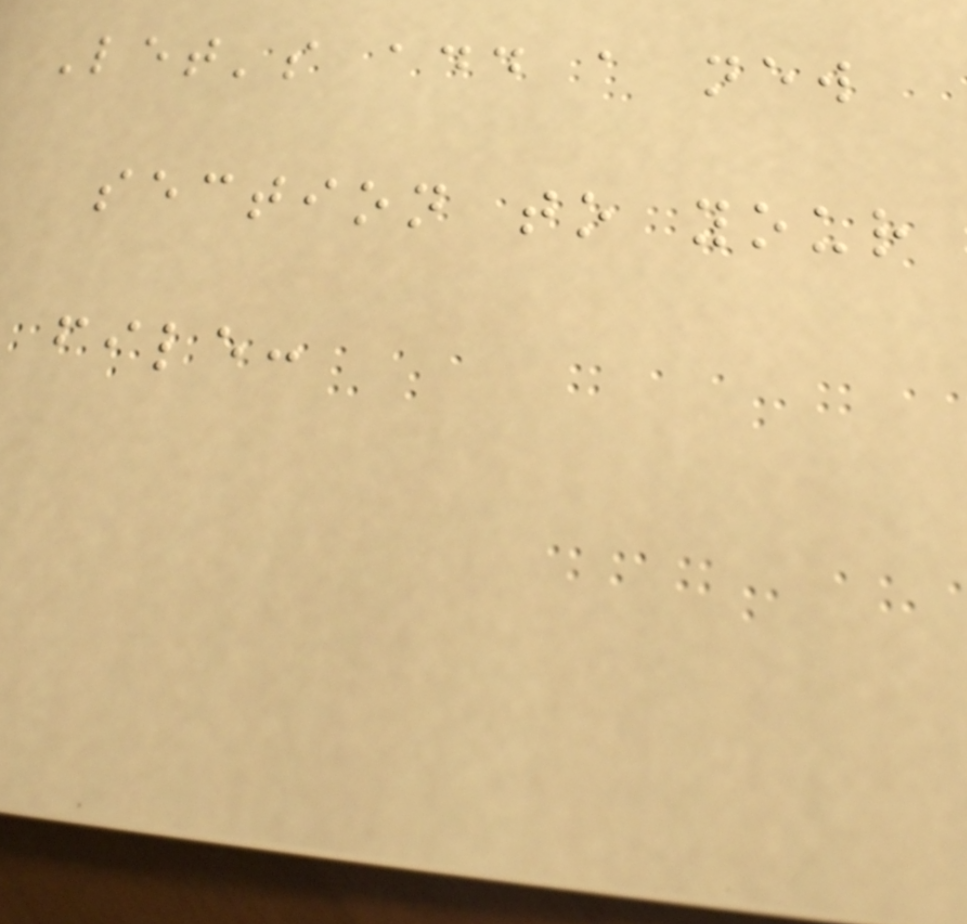Let's add a new
section to your
file:
